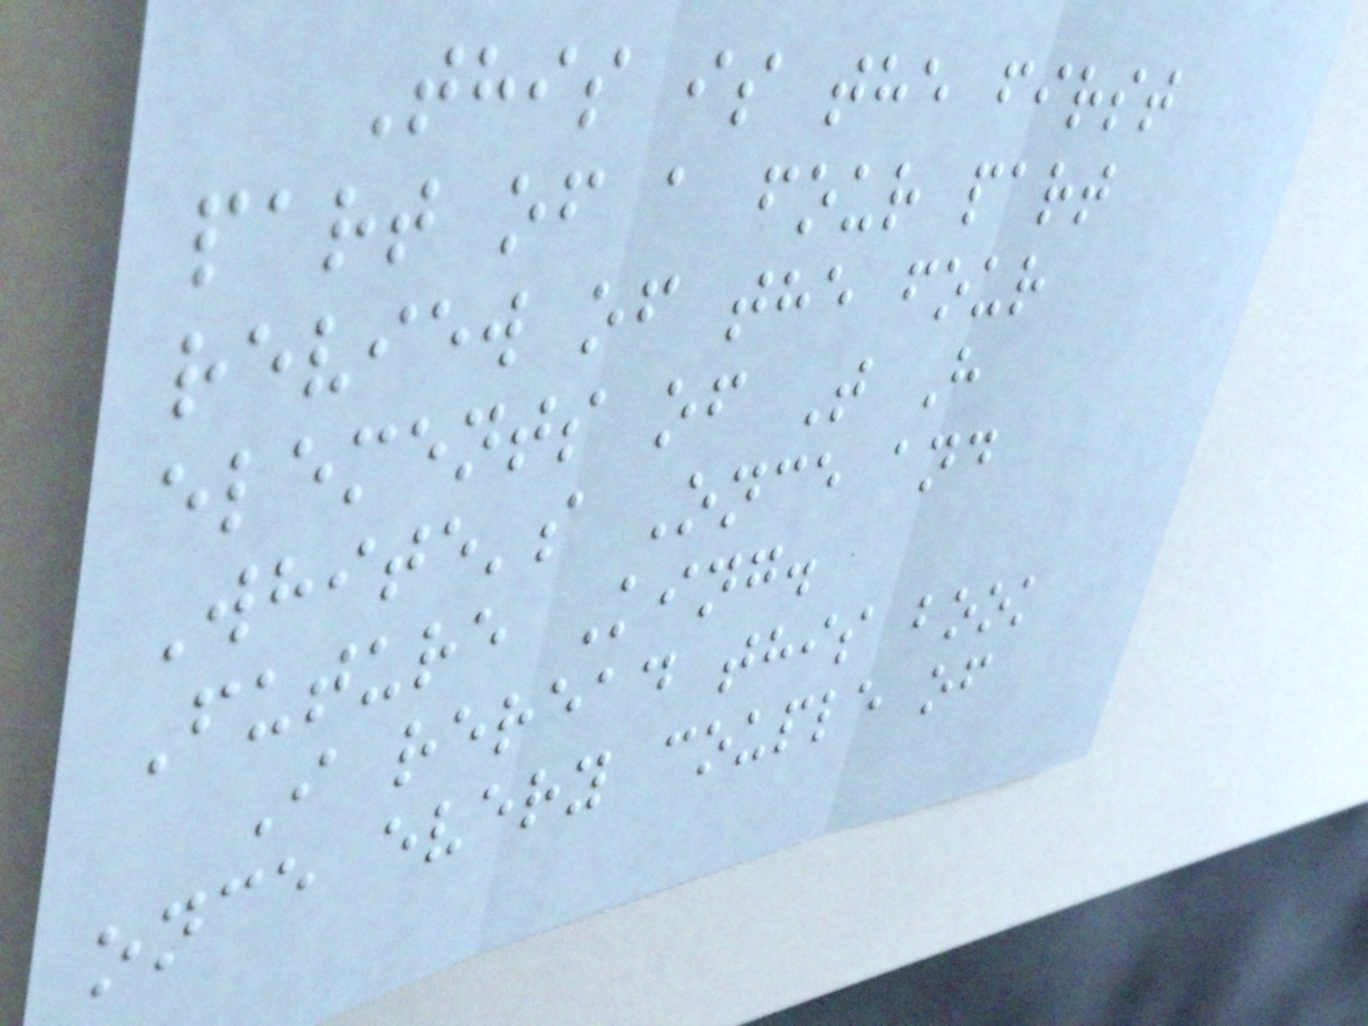This is the first
part of a four part
review of the four
elements of T H
White's Once and
Future King.
I reread this book
once every couple of
